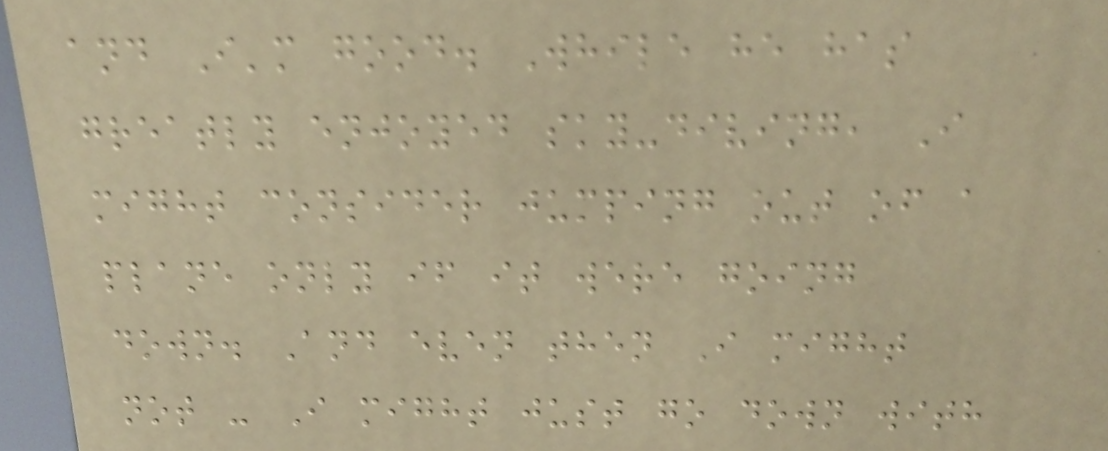and I'm good. While he has
greatly enjoyed sky-diving, I
might consider jumping out of a
plane only if it were going
down. And even then I might
not - I might just go down with
